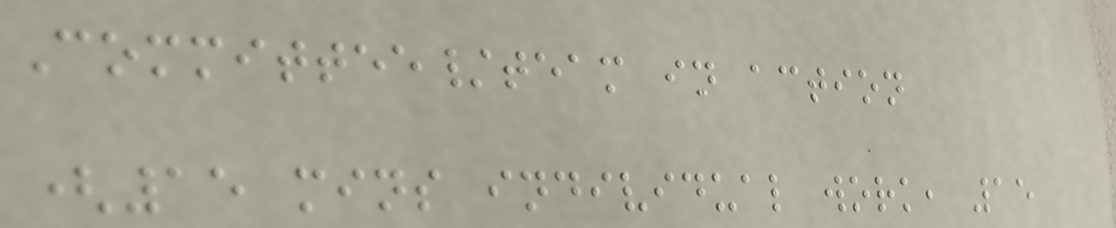Committee/team in action
(15 mins individual work, 15
